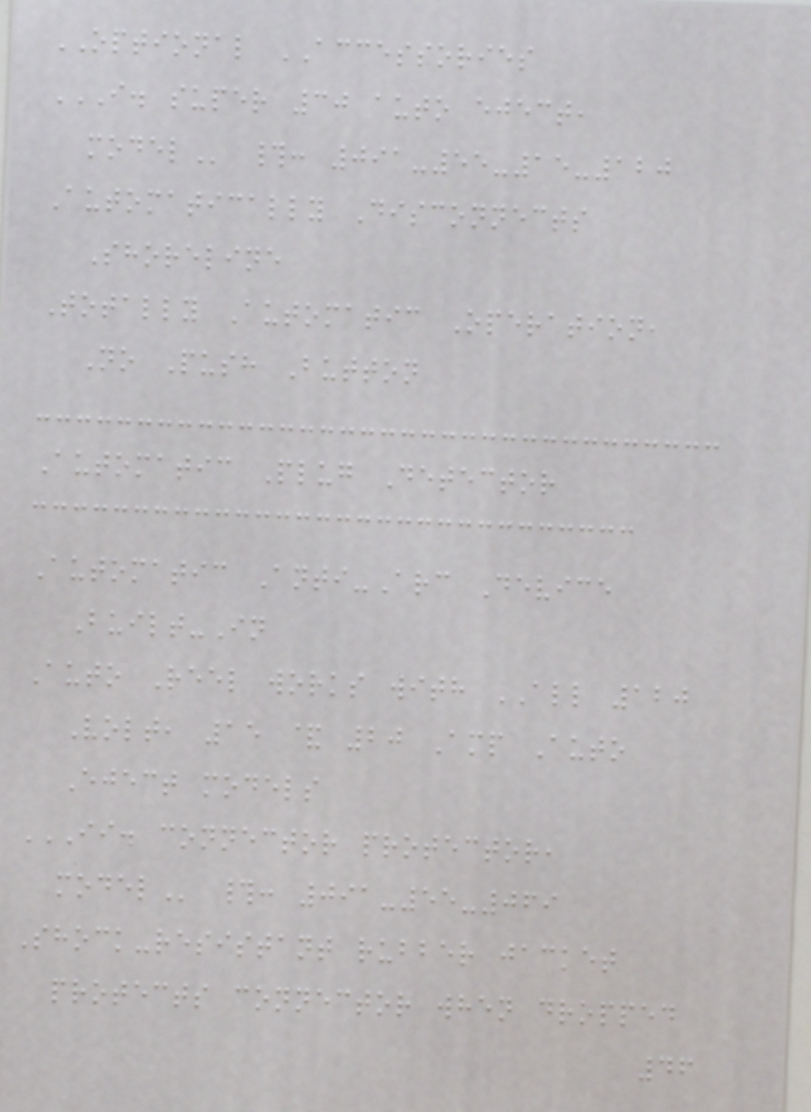OPTIONAL ACCESSORIES
I. SUPER 30 AUTO EJECT,
MODEL #: 091-55-15-120
Automatically Disconnects
Shoreline
Totally Automatic Operation,
No Push Button
Automatic Plug Detector
Automatic Anti-Arc Device
Built-In
Auto Reel works with ALL 120
Volt, 15 & 20 Amp Auto
Eject models
II. CONNECTOR PROTECTOR,
MODEL #: 091-55-069
Shock-resistant rubber jacket
protects connector when dropped
46
